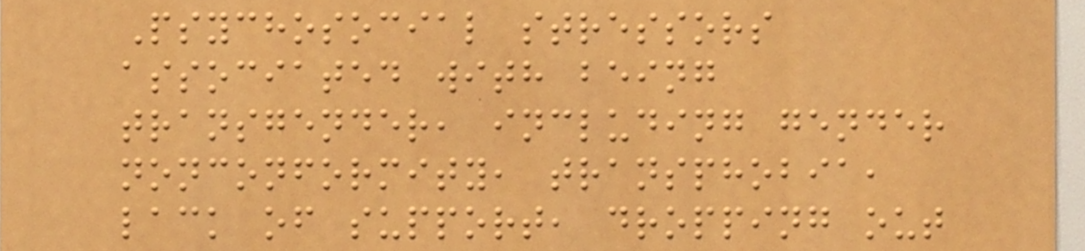Psychosocial stressors
associated with being
transgender, including gender
nonconformity, transphobia,
lack of support, dropping out
